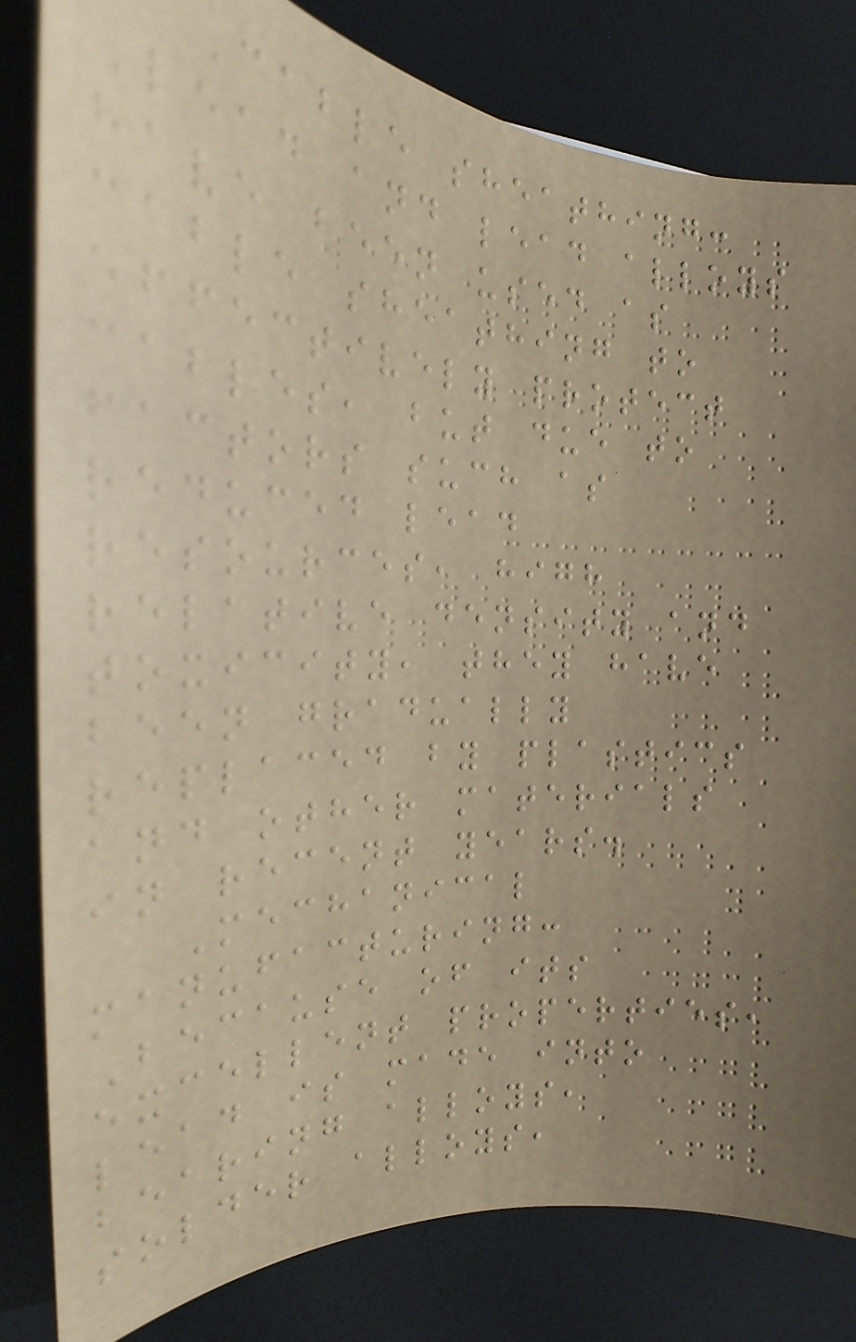Cable sheathing:
Lead and lead alloys
have been used as
cable sheathing to
effectively protect
cables, but due to
factors such as
reduced lead
resources, high
relative density and
toxicity, they have
been gradually
replaced by plastics
and other materials
in recent years.
Mechanical
manufacturing:
Because of its
excellent properties,
lead is made into
bearing alloys,
solder alloys,
